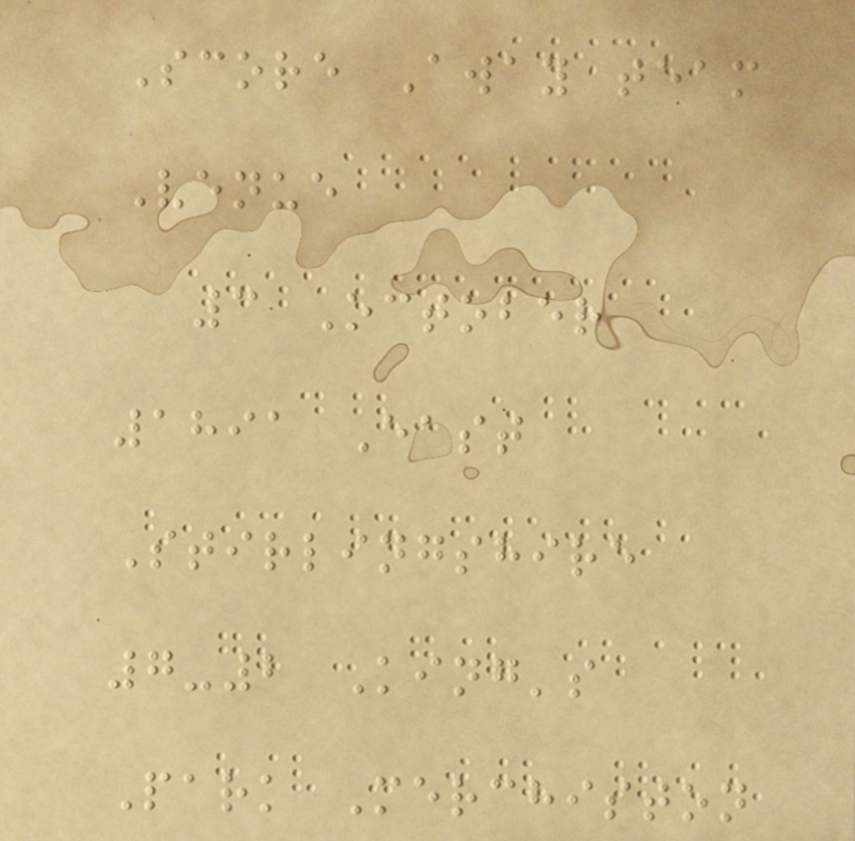Score Away team
Venue
3 October
1891 East
Stirlingshire
7-2 King's
Park Merchiston
